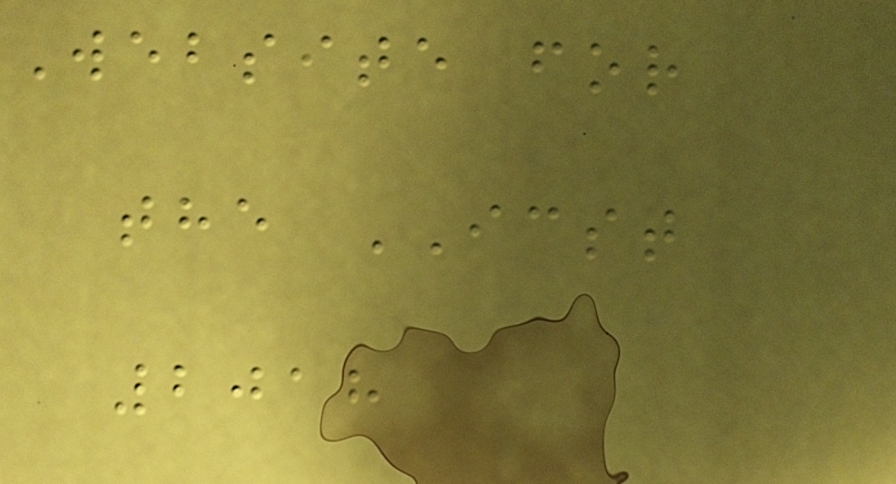Website for
the ICST
2018
